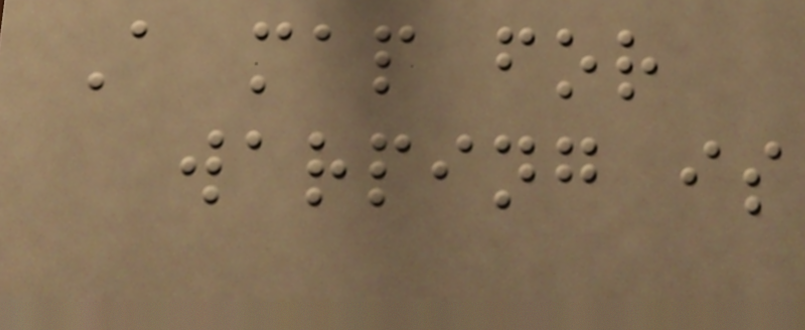A map for
warping is
